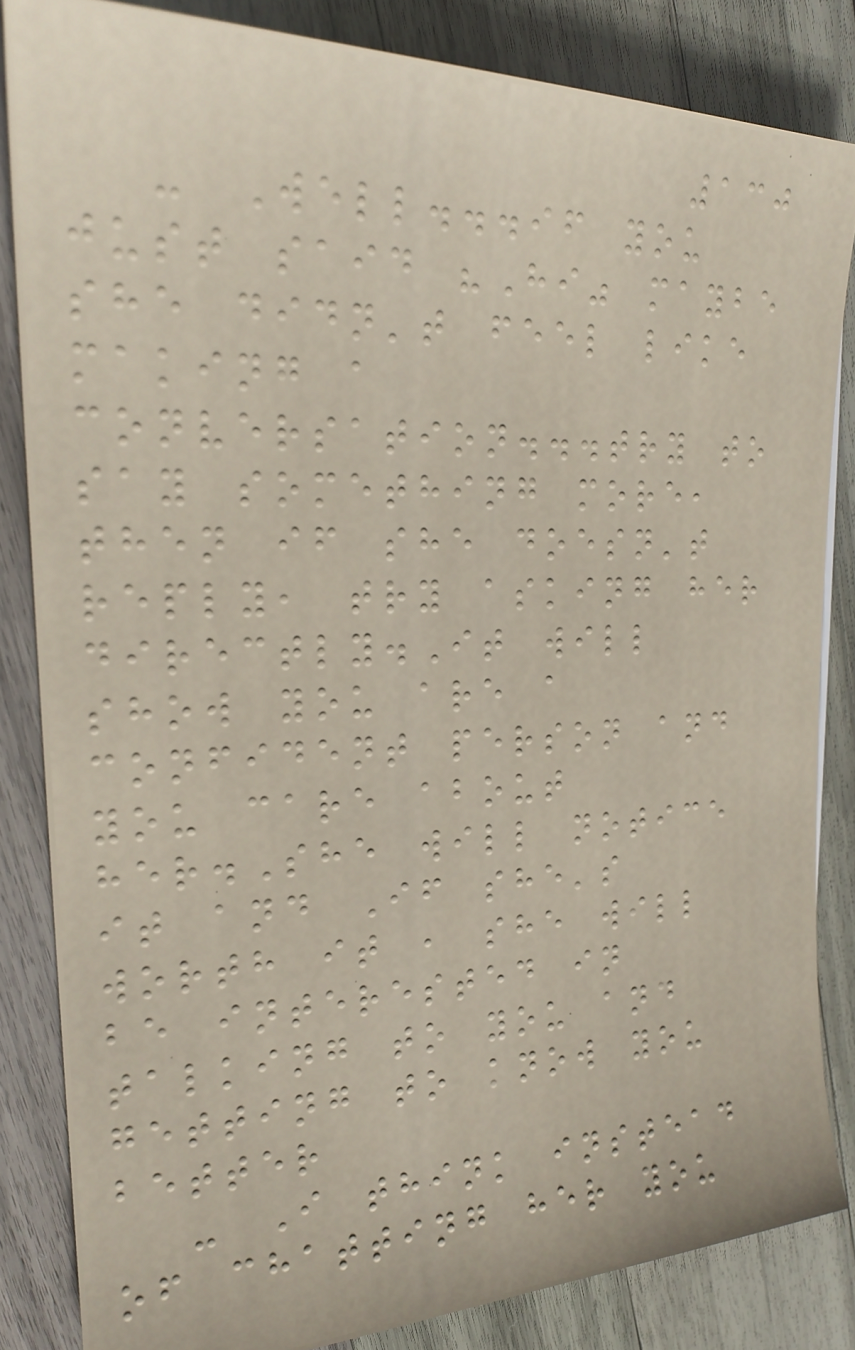130
- Well...if you
just said "Hi" maybe
she didn't feel like
making a
conversation...try to
say something more,
then if she doesn't
reply, try asking her
directly.It will
show you are a
confident person and
you care about
her.She will notice
it and If she's
worth it , she will
be interested in
talking to you and
getting to know you
better
- I think instead
of chatting her you
